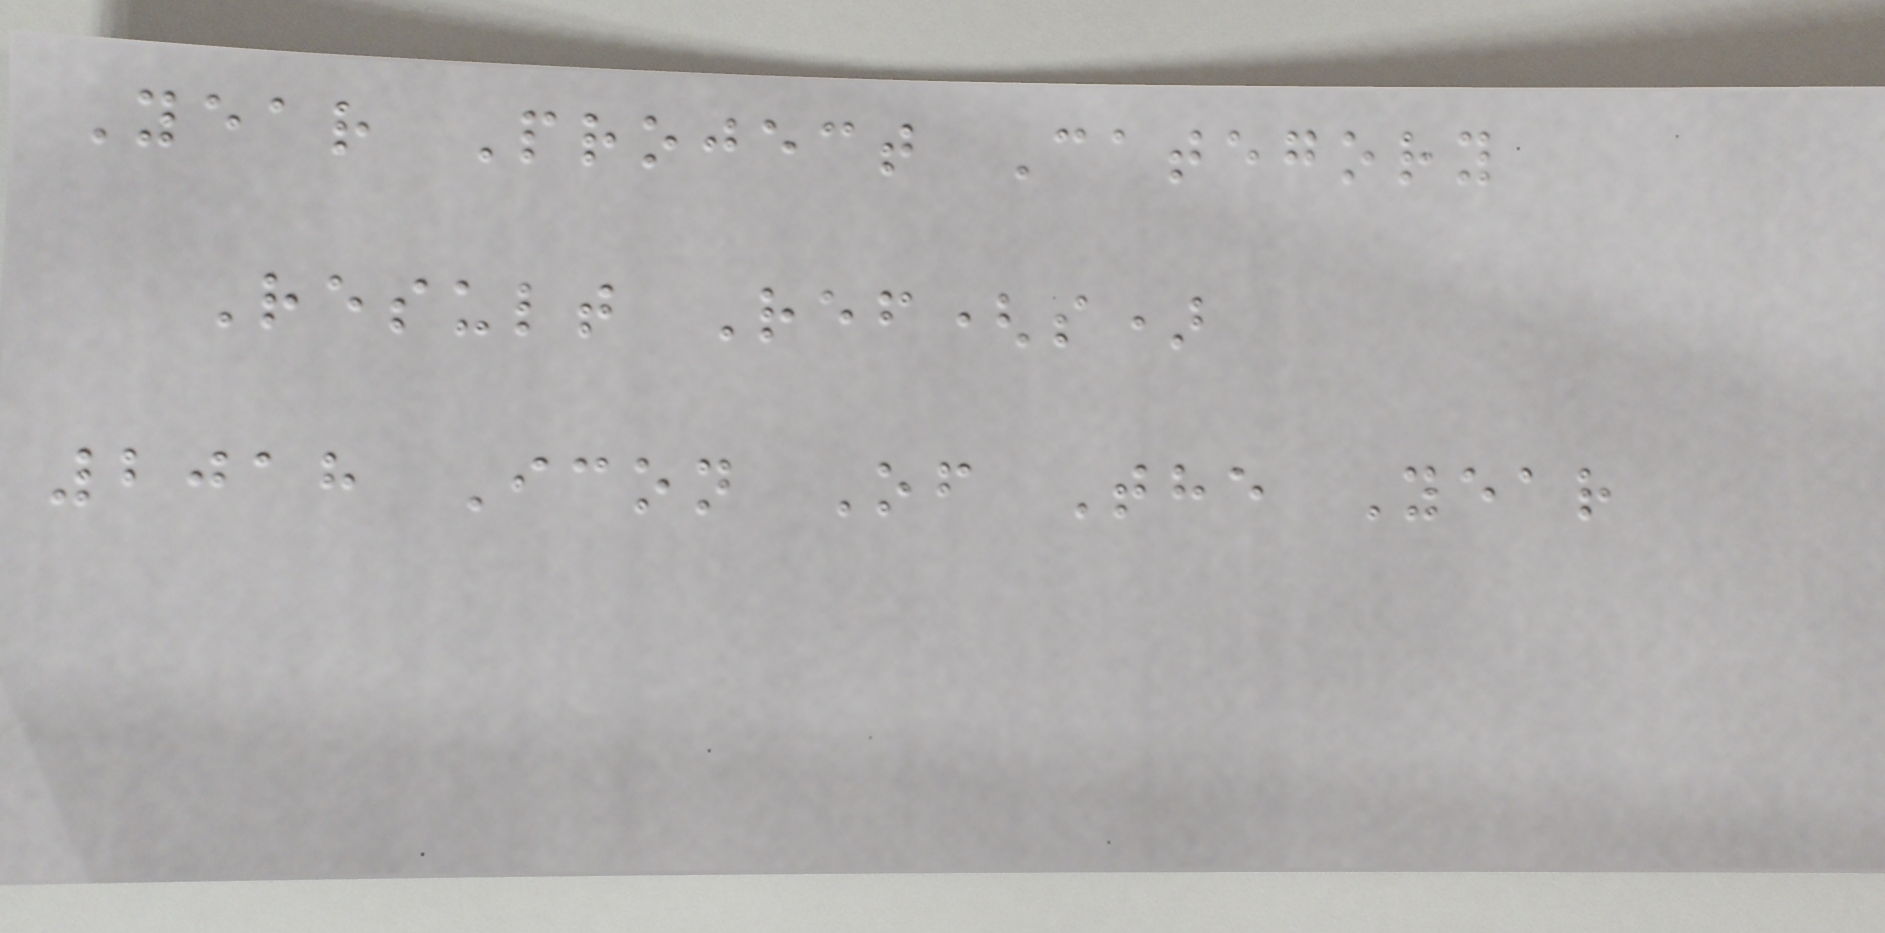Year Project Category
Result Ref(s)
2018 Icon Of The Year
